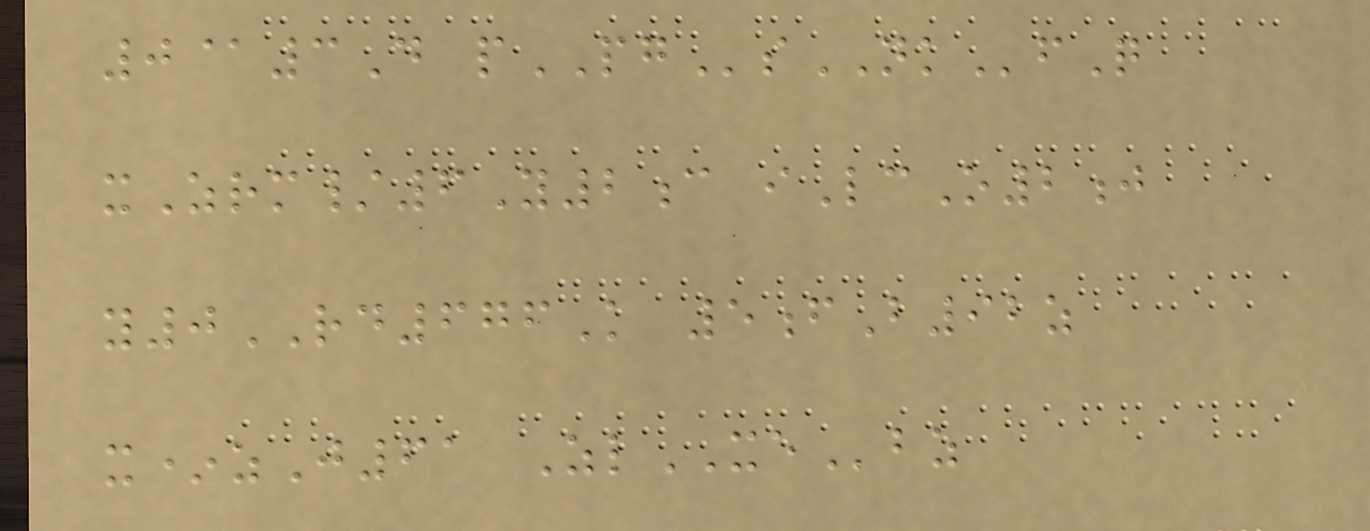0@3D pPGsNKfQ
xZrm/6Y2c iLcO2j
y0RD676K 5fB92z
x*zJ61 ZlXEbz
